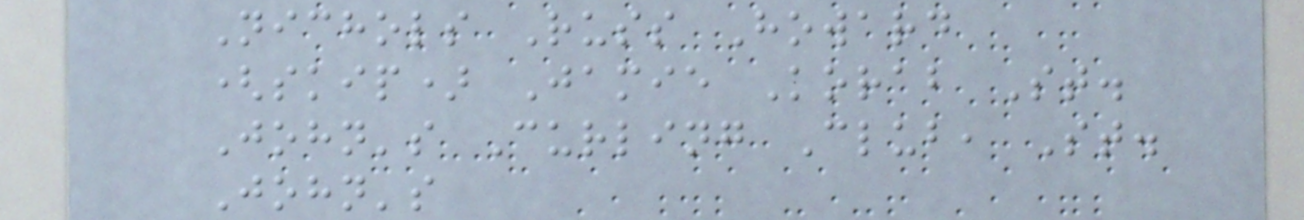Nichols Russ Howard
(skip) Jamie Korab St.
John's Curling Club, St.
John's
